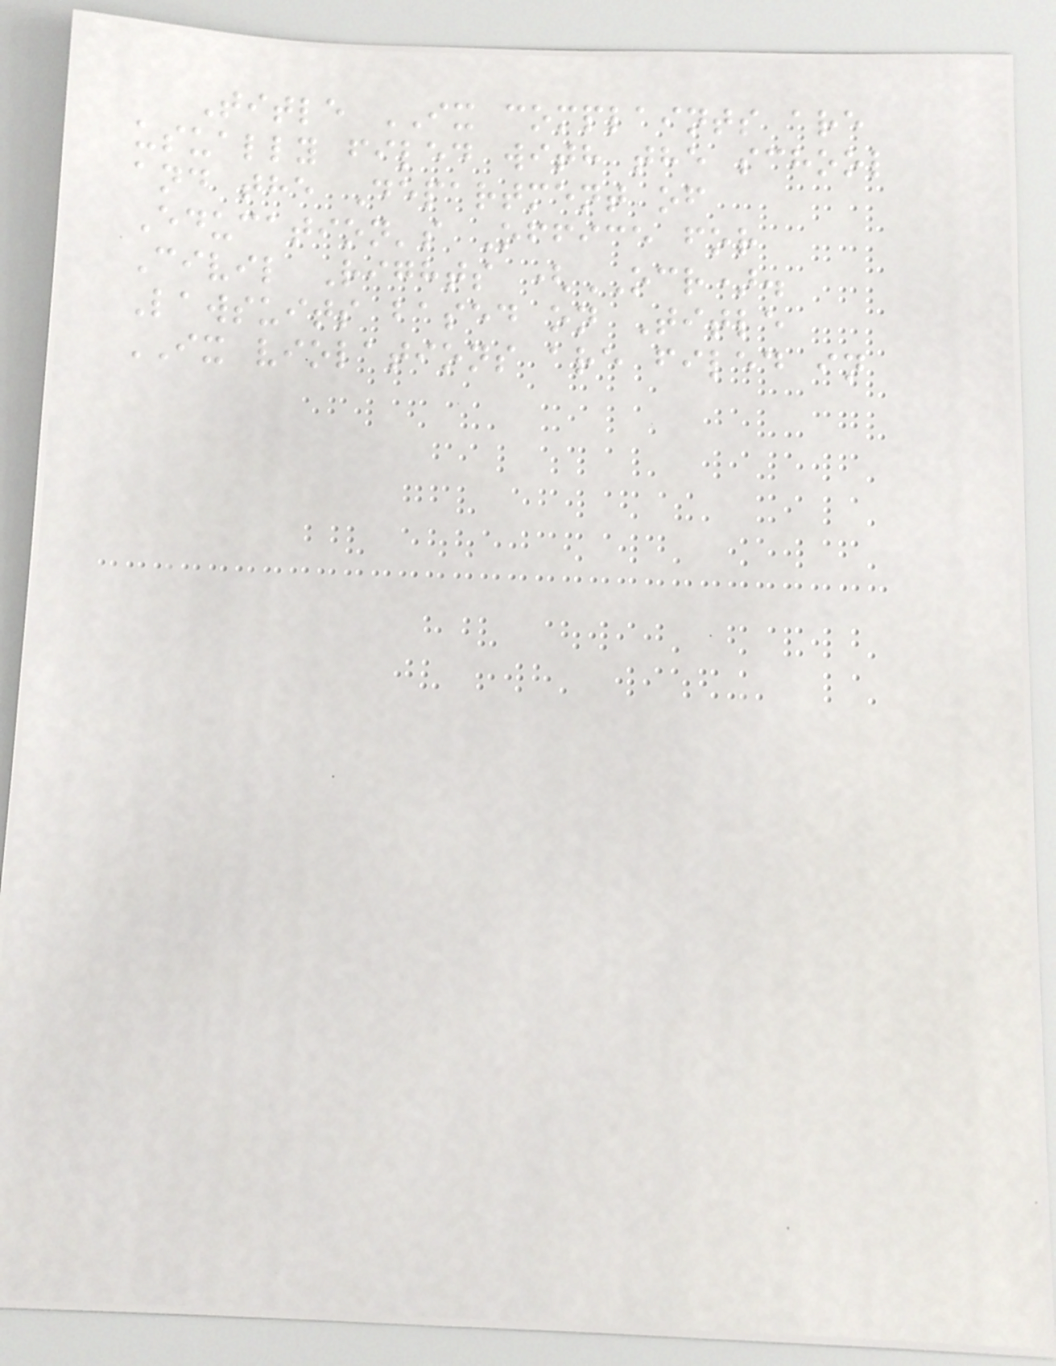Title IX complaints are
usually filed with the school
and the Department of
Education's Office for
Civil Rights (OCR).
Lawsuits based on Title
IX violations are filed in
